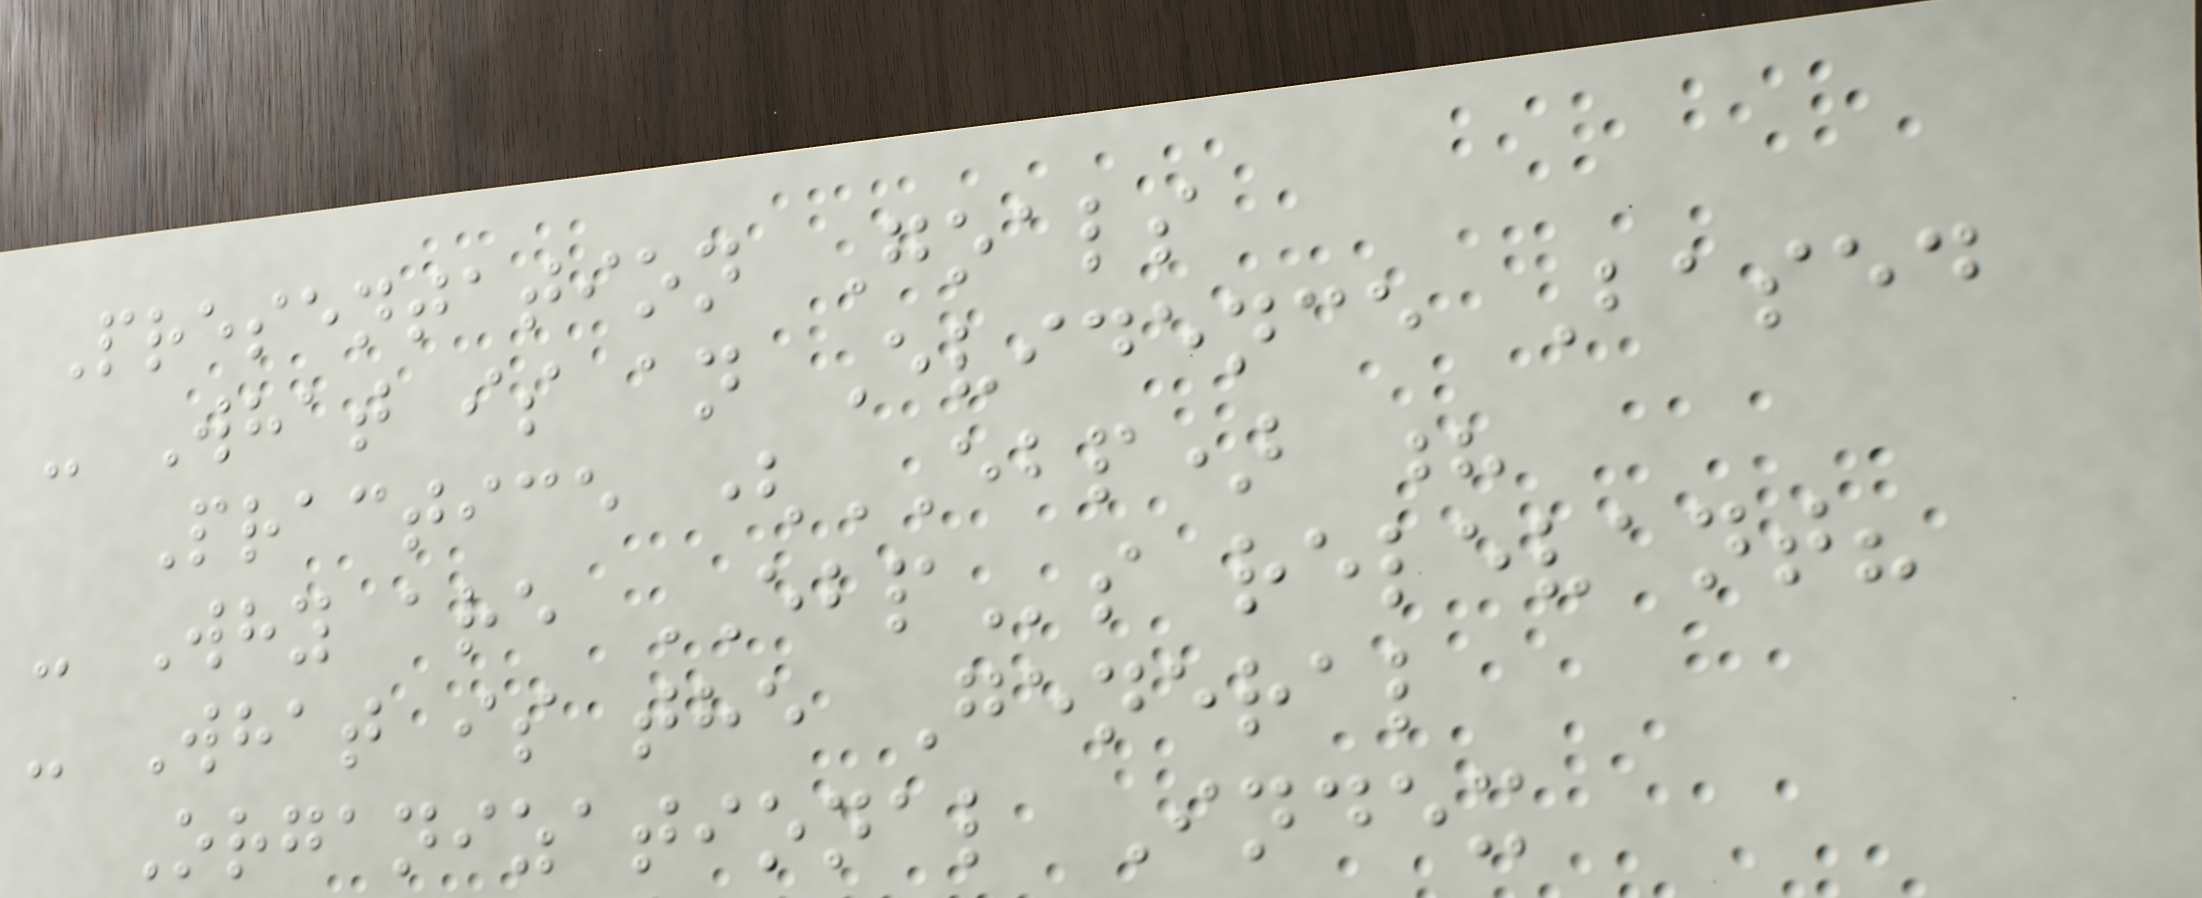Presentation Goals
- What is an Evidence Based
Practice (EBP) ?
- Why are EBPs relevant?
- What is the General
Organizational Index
